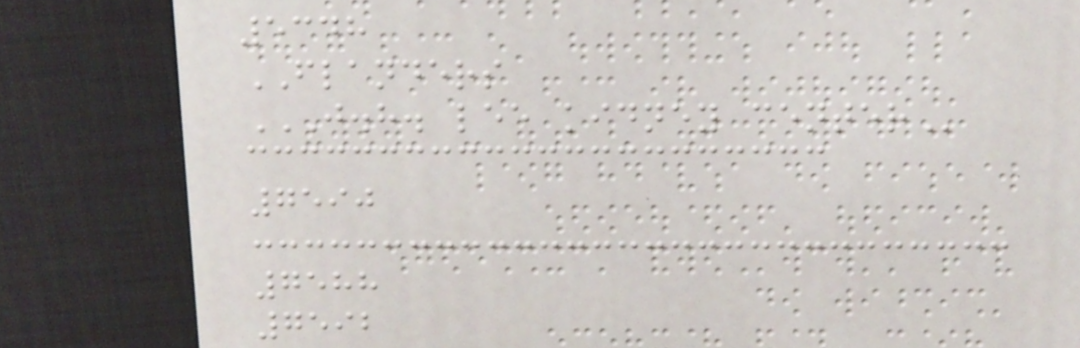5348
FLANDERS
J.H. LEE KIDNEY CENTER
7590
7588
7592
